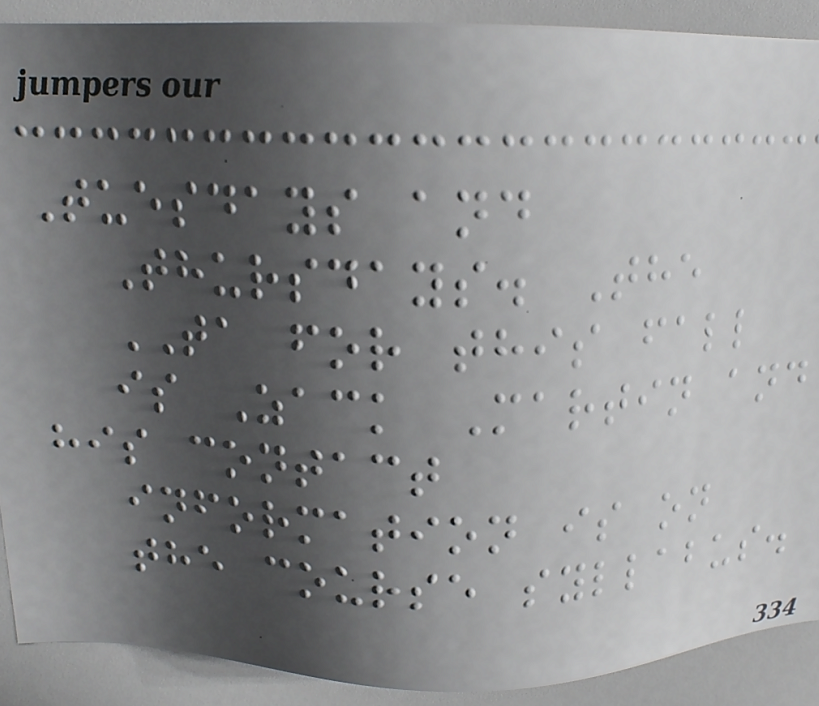Tuesdays and
Thursdays. The
TA for this fall
is Zack Martin and
his contact
information is on
the course syllabus.
